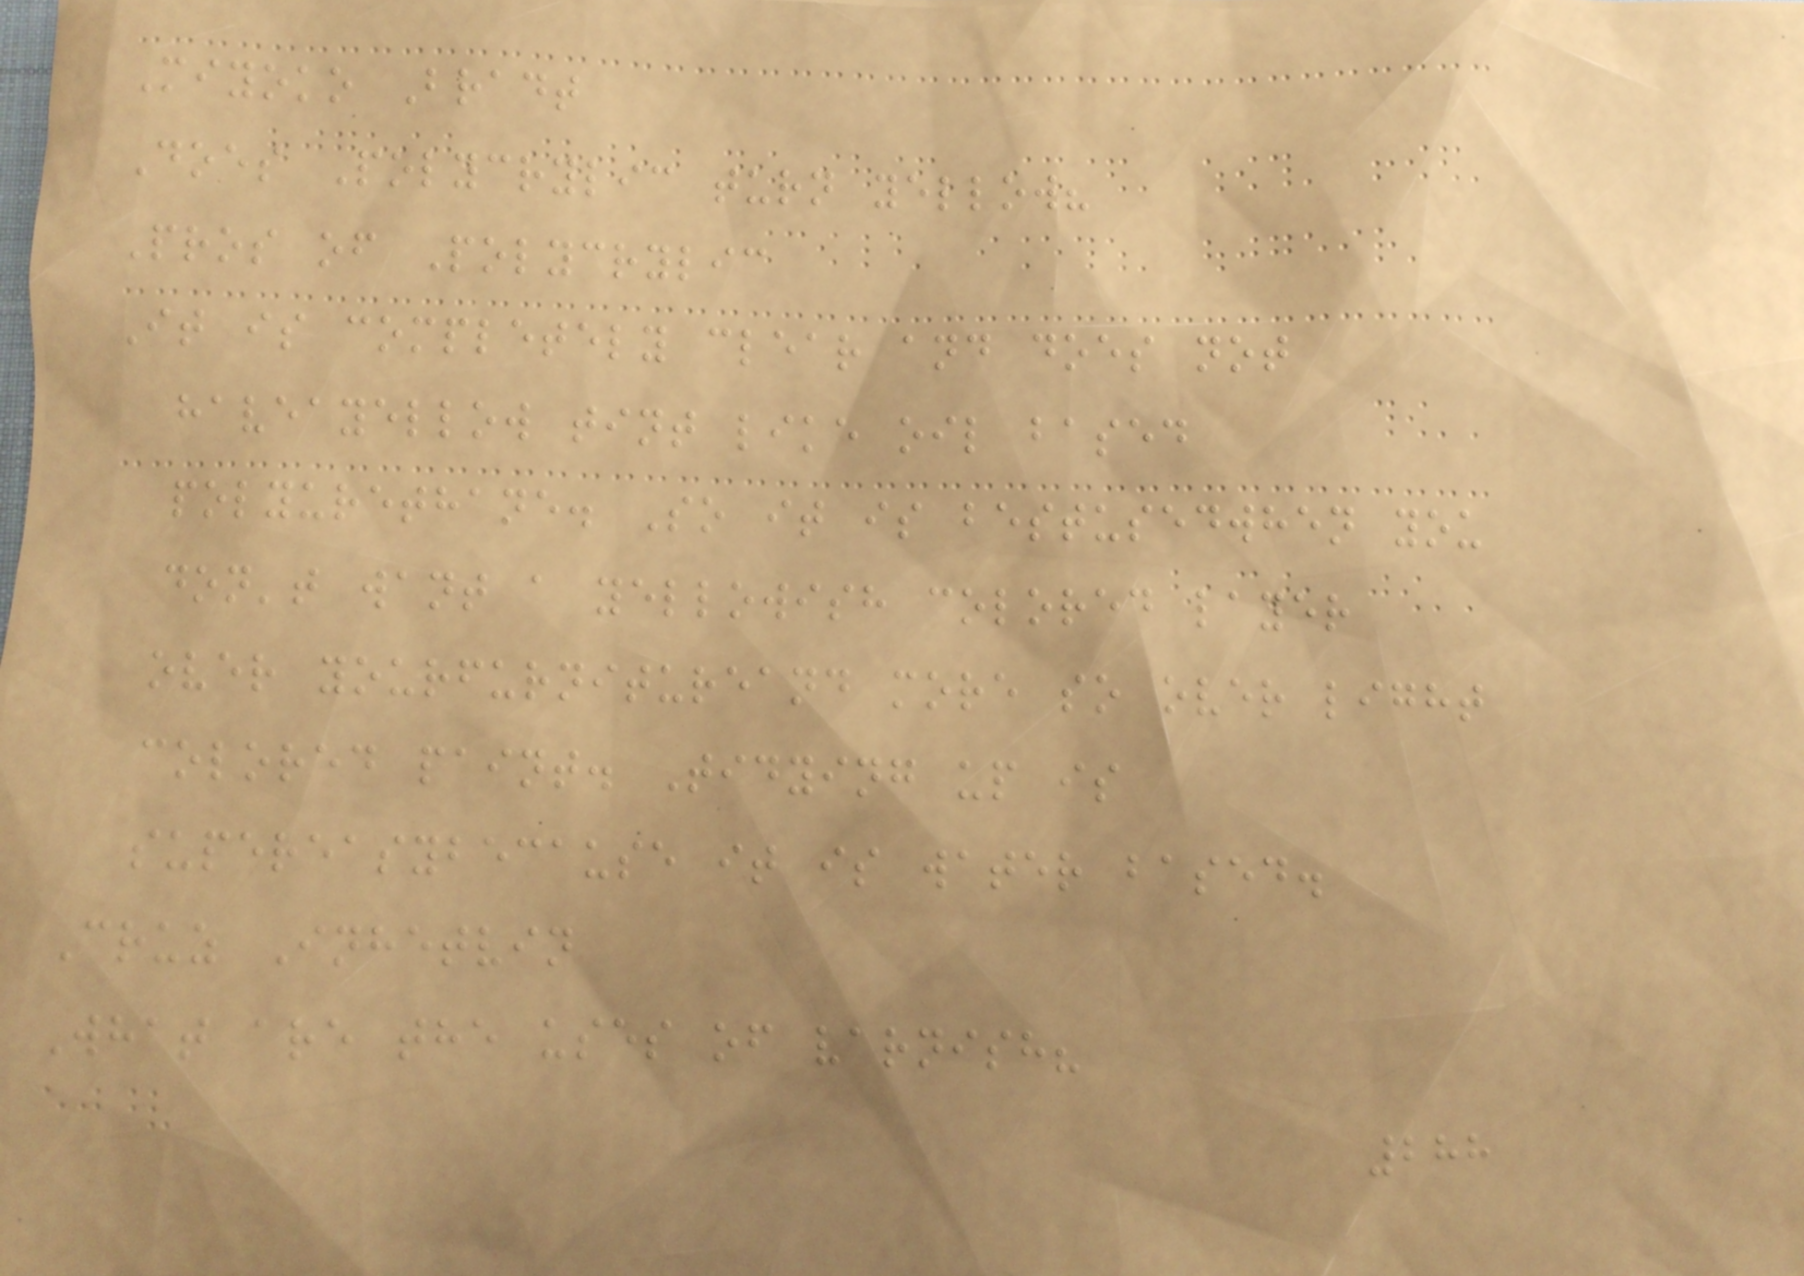Miyoko Bradt
Does Polycrylic turn yellow?
Pros of Polycrylic
It is completely clear and does not
haveayellow tint like oil based
polyurethane. So it is bestusedwhen you
don't want a yellowish colored layer
over yourfurnitureand more so over light
colored paint. Tidying up is
supereasybecause it is water based.
Cruz Inhetvin
What are the uses of varnish?
288
